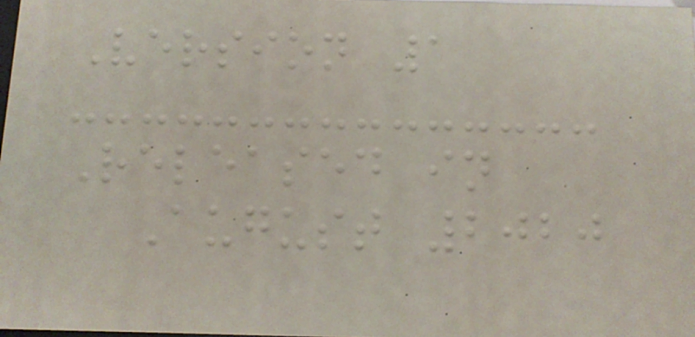Version 1
Released in
August 2020
